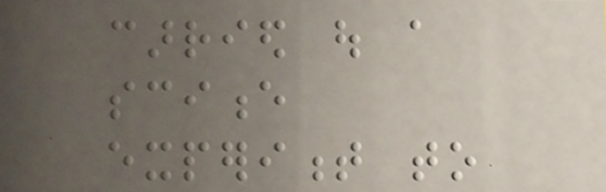carried out a
science
experiment to
